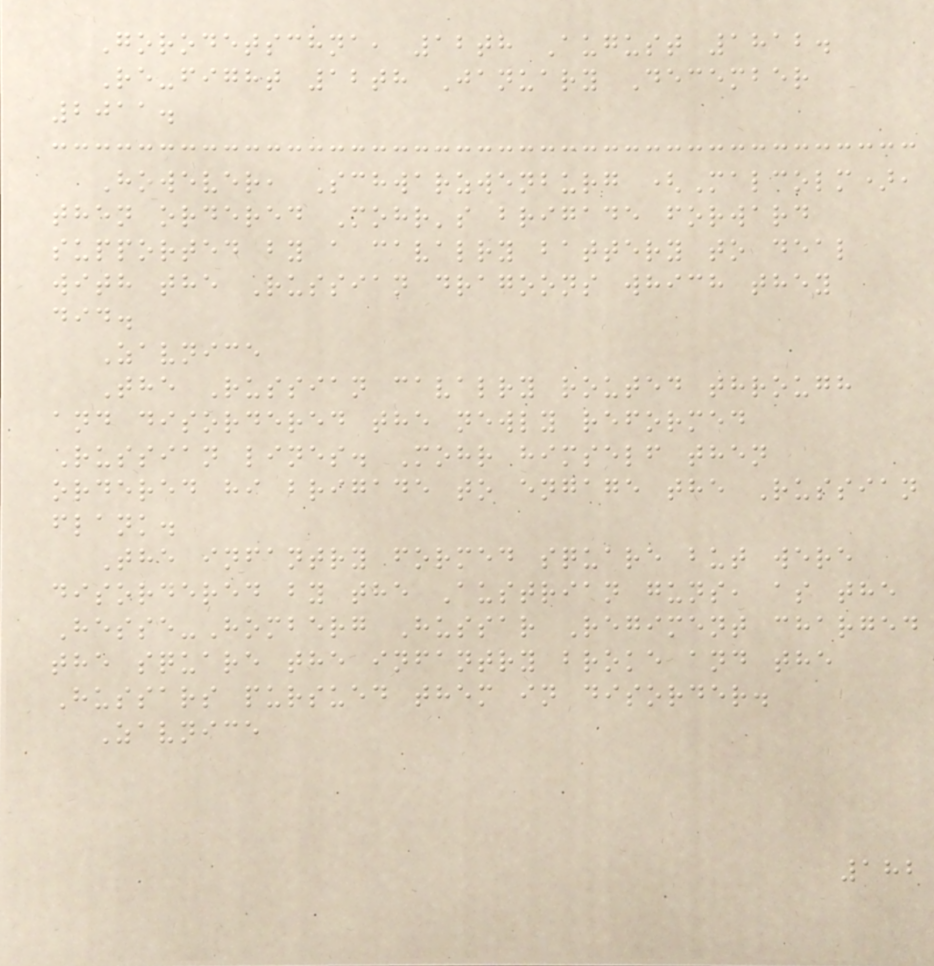Gorodetschna, 12th August 1812.
Re-fight 12th January December
2011.
However, Schwarzwenburg (Malcolm),
then ordered Mohr's brigade forward
supported by a cavalry battery to deal
with the Russian dragoons which they
did.
Zavnice
The Russian cavalry routed through
and disordered the newly reformed
Russian lines. Mohr himself then
ordered hi brigade to engage the Russian
flank.
The infantry formed square but were
disordered by the Austrian guns, as the
Hesse-Homberg Hussar Regiment charged
the square the infantry broke and the
Hussars pursued them in disorder.
Zavnice
182
